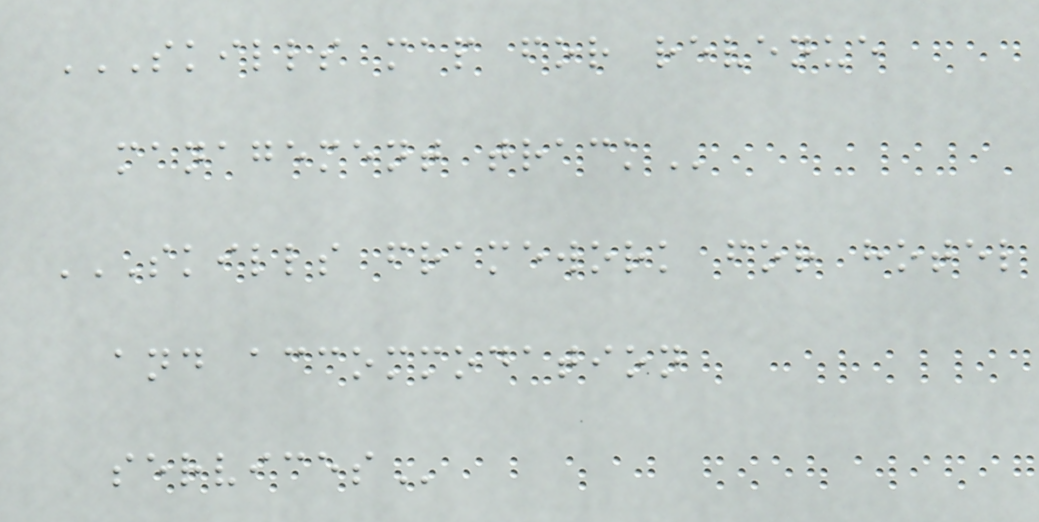SKILLS MAP FOR REVENUE
MANAGEMENT TRACK
SKILLS FRAMEWORK FOR HOTEL
AND ACCOMMODATION
SERVICES
